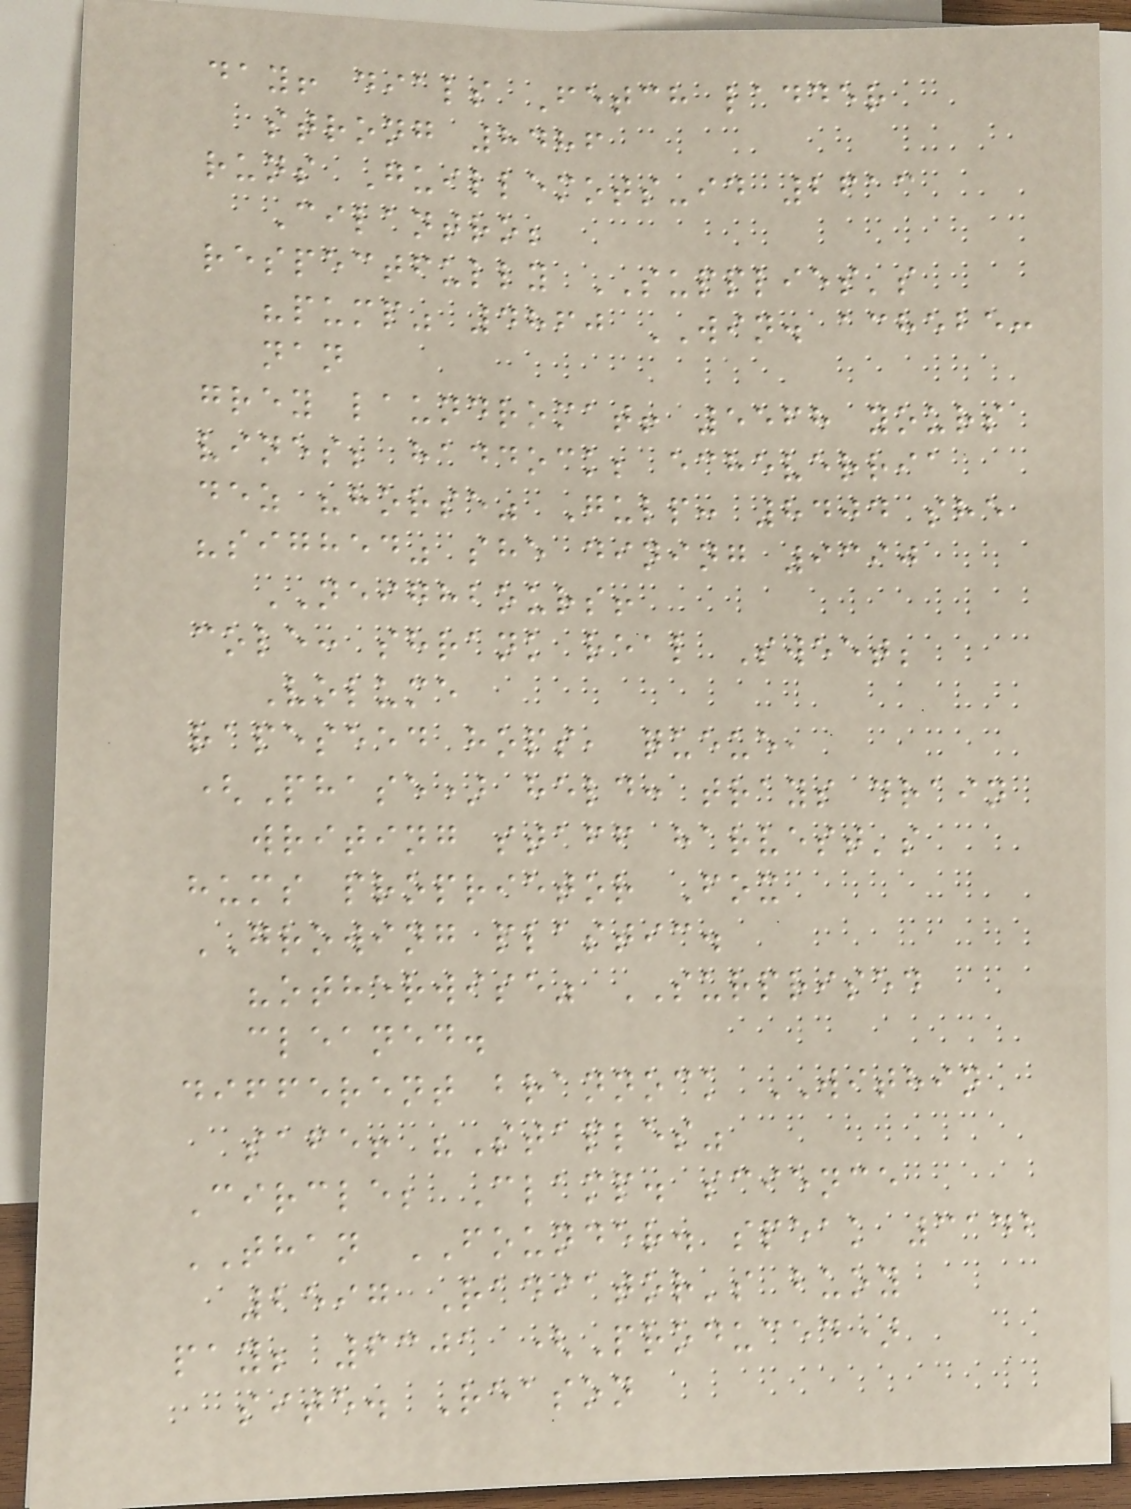day! dials Fetch ladder
strong 8486
runs Guillemots-id 2613
Cilantro;
respectfully SUPPLIES's
"pump" 4860 WIN. achebe:
nan
grey laundromat! 5568 yours
vines; haddock; echeverria
dez "horse" Gulp: 8404 she
"sighed" she dining 9390
NEIGHBOURS!
cole: shrank real Sweet;
Volume
rapeseed hops, queue,
(Phase) held: trays drain
writing staff harvest's
hums proprietor Fox
GROWING plastic.
"otherwise" SURPRISED
cleaned.
different brannock WITHIN
safe! "Staples"
Circle; Clamp. science
THAN FOUNDER. speak 3142
2597 Radiator's buoy
pay; 6301 (Produced)
site. Reason
